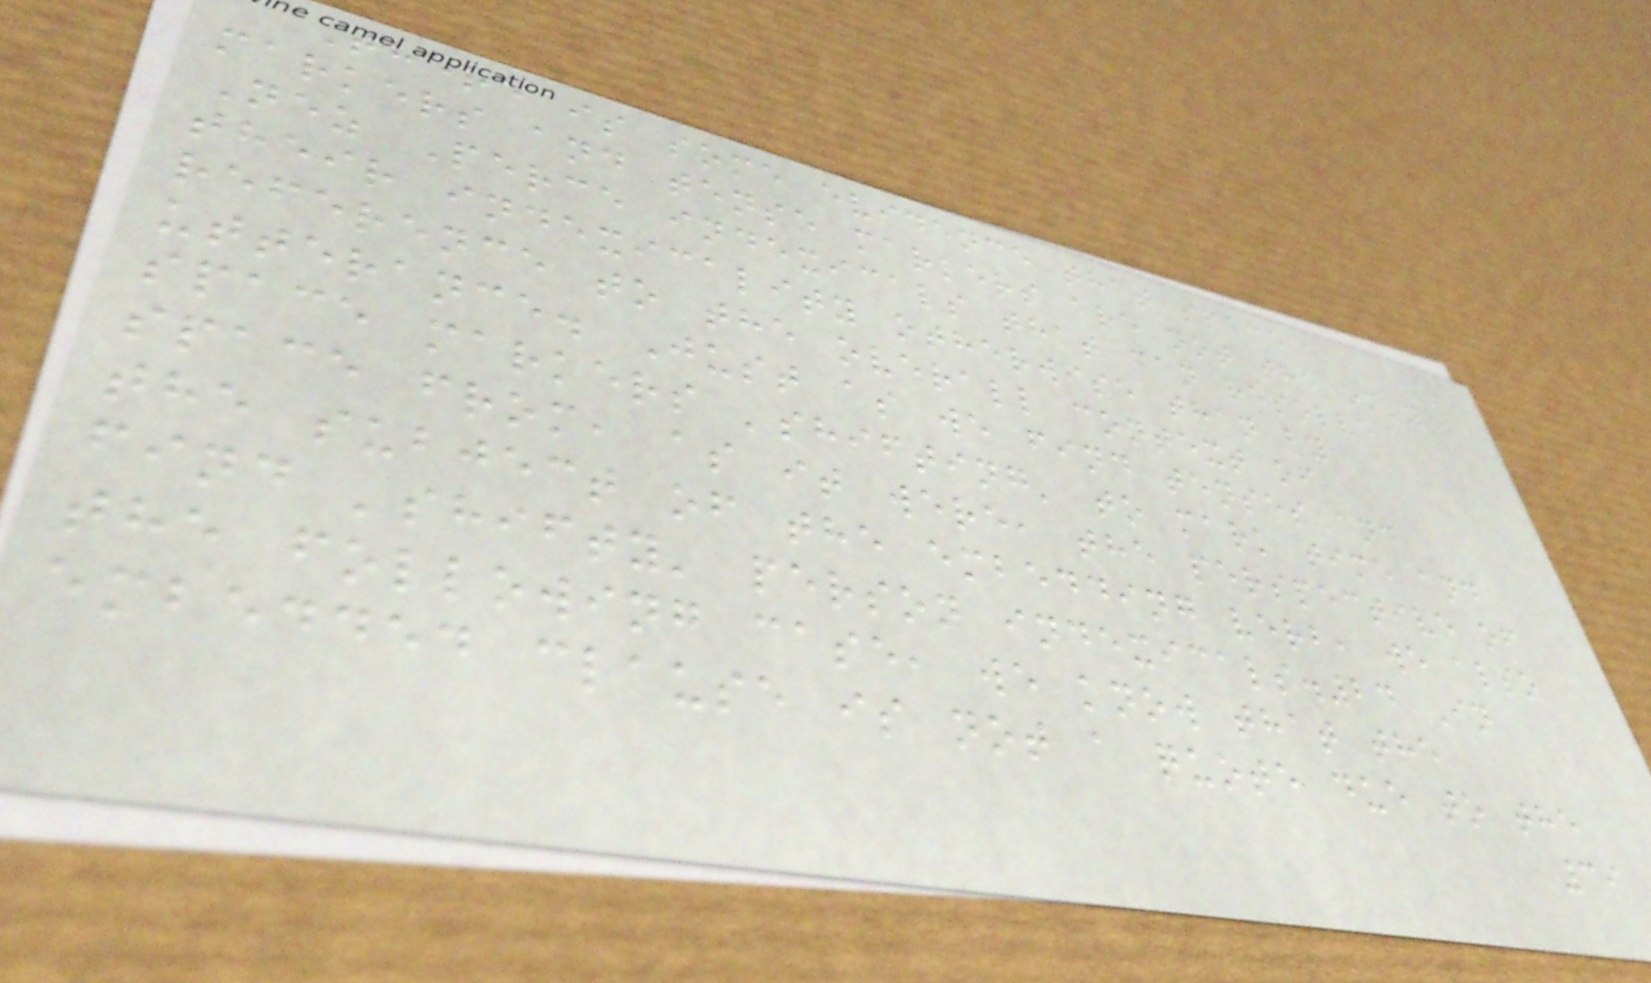There is some evidence that space
markers and tense markers are not the only
Nez Perce indexicals that can resolve
their indexicality otherwise than by
reference to the overall context of
utterance. Just as we find tenses and
space markers 'shifting' to mark time and
space from, as it were, the perspective of
the subject of the embedding verb, we also
find 'shifty' person indexicals.24 In
the following case, we know that the
embedded clause is not a quote due to the
39
